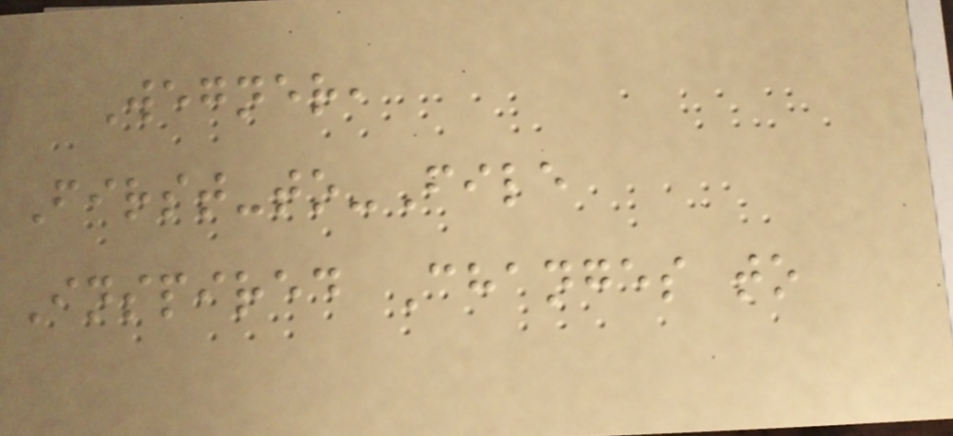Wegner,
First-to-File
Inspired Changes to
